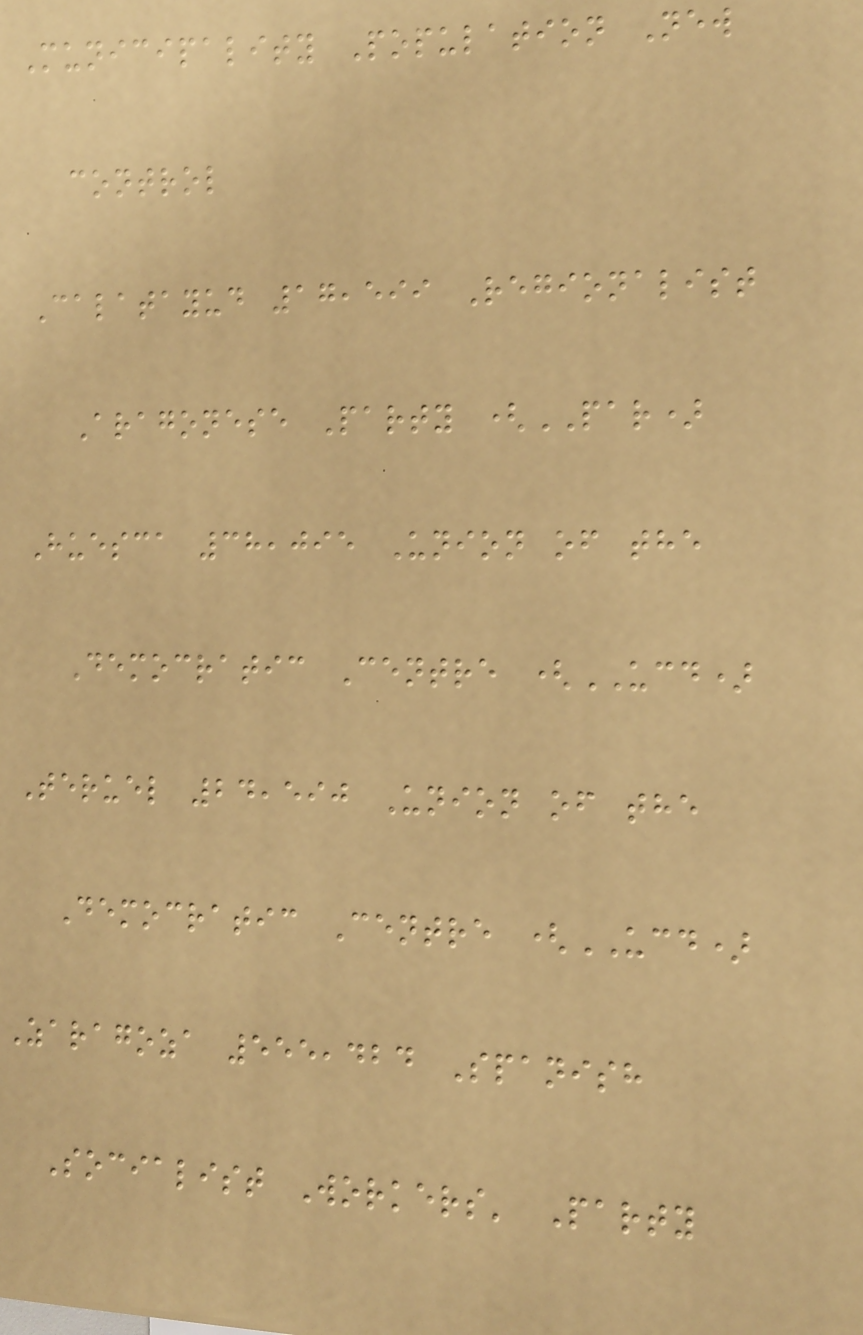Municipality Population New
control
Calatayud 17,599 Regionalist
Aragonese Party (PAR)
Huesca 38,095 Union of the
Democratic Centre (UCD)
Teruel 24,590 Union of the
Democratic Centre (UCD)
Zaragoza 555,424 Spanish
Socialist Workers' Party
